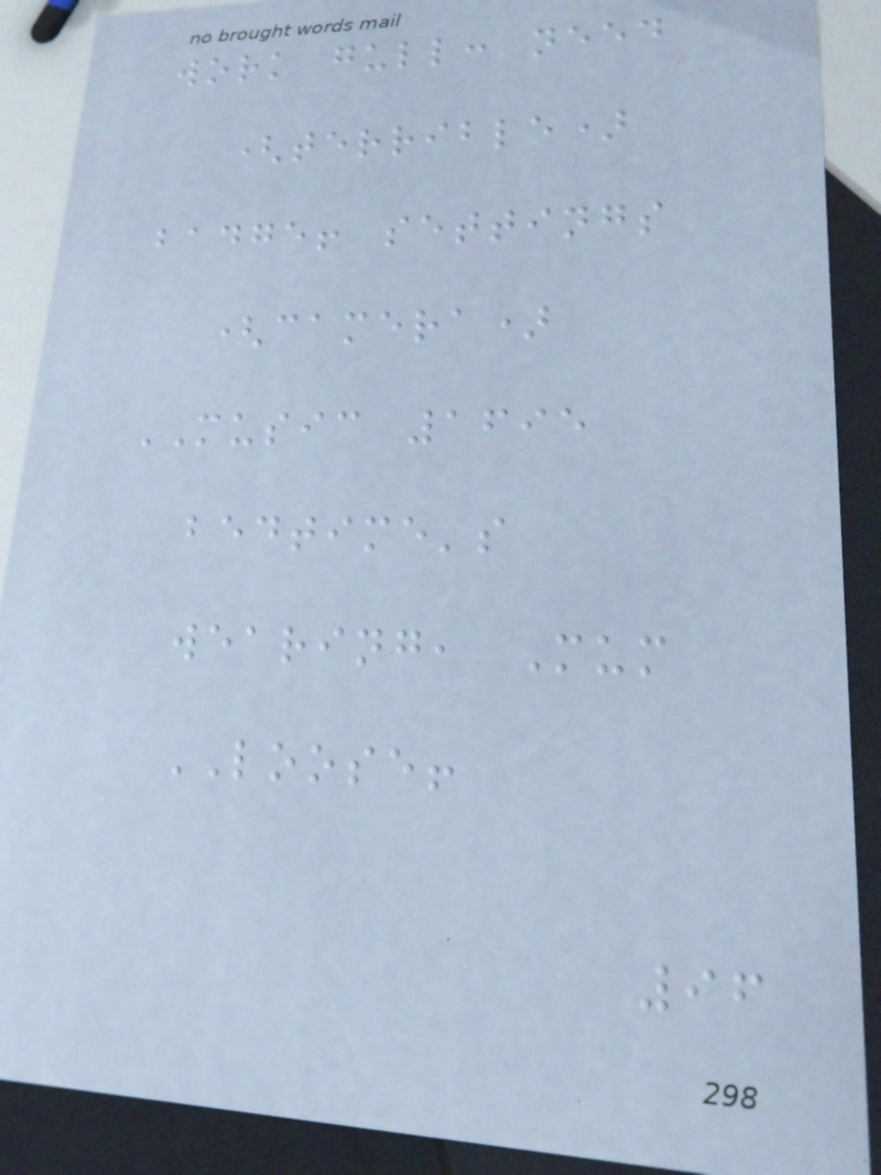work gull: need
(terrible)
badge! settings
(camera)
MUSIC 1695
bedtime's
wearing, Mum
LOOSE!
96
